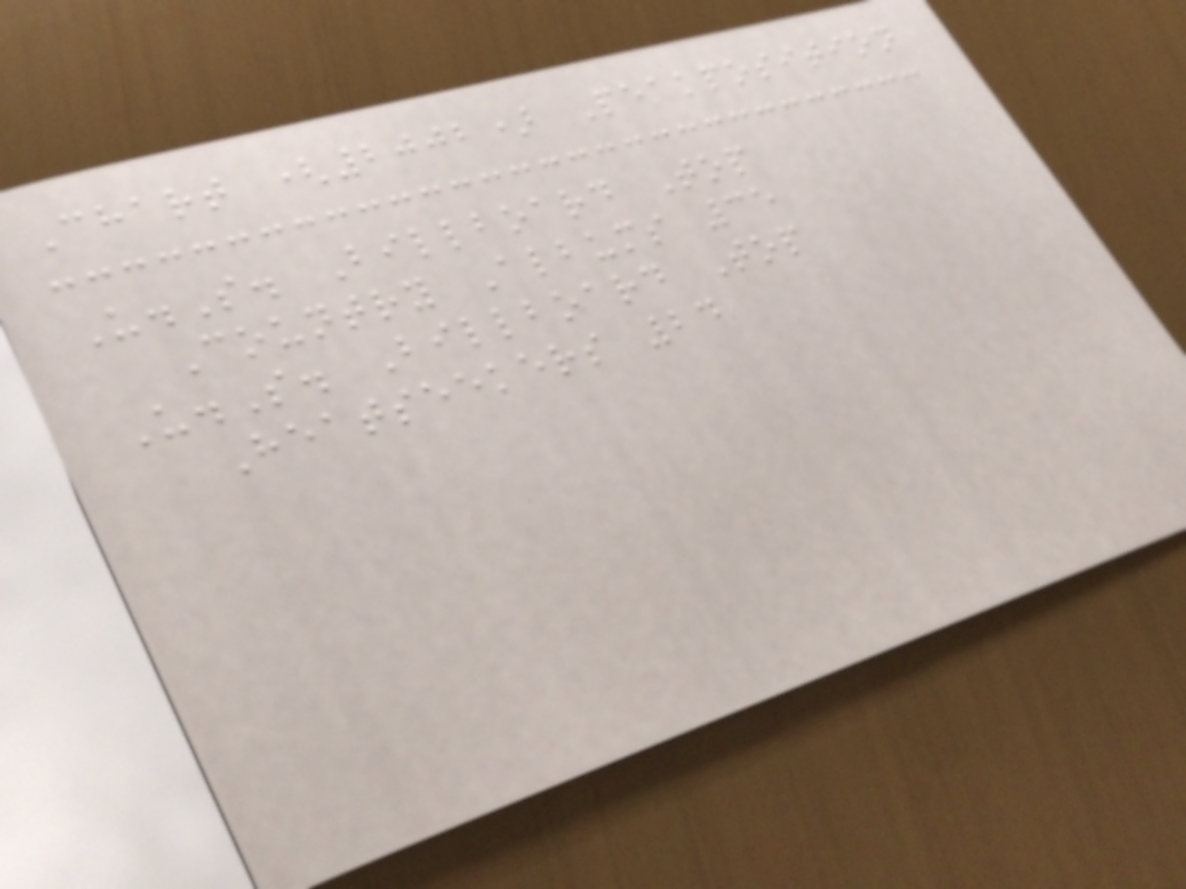Chart (2002) Peakposition
U.S. Billboard Top
Country Albums 35
U.S. Billboard Top
Heatseekers 24
